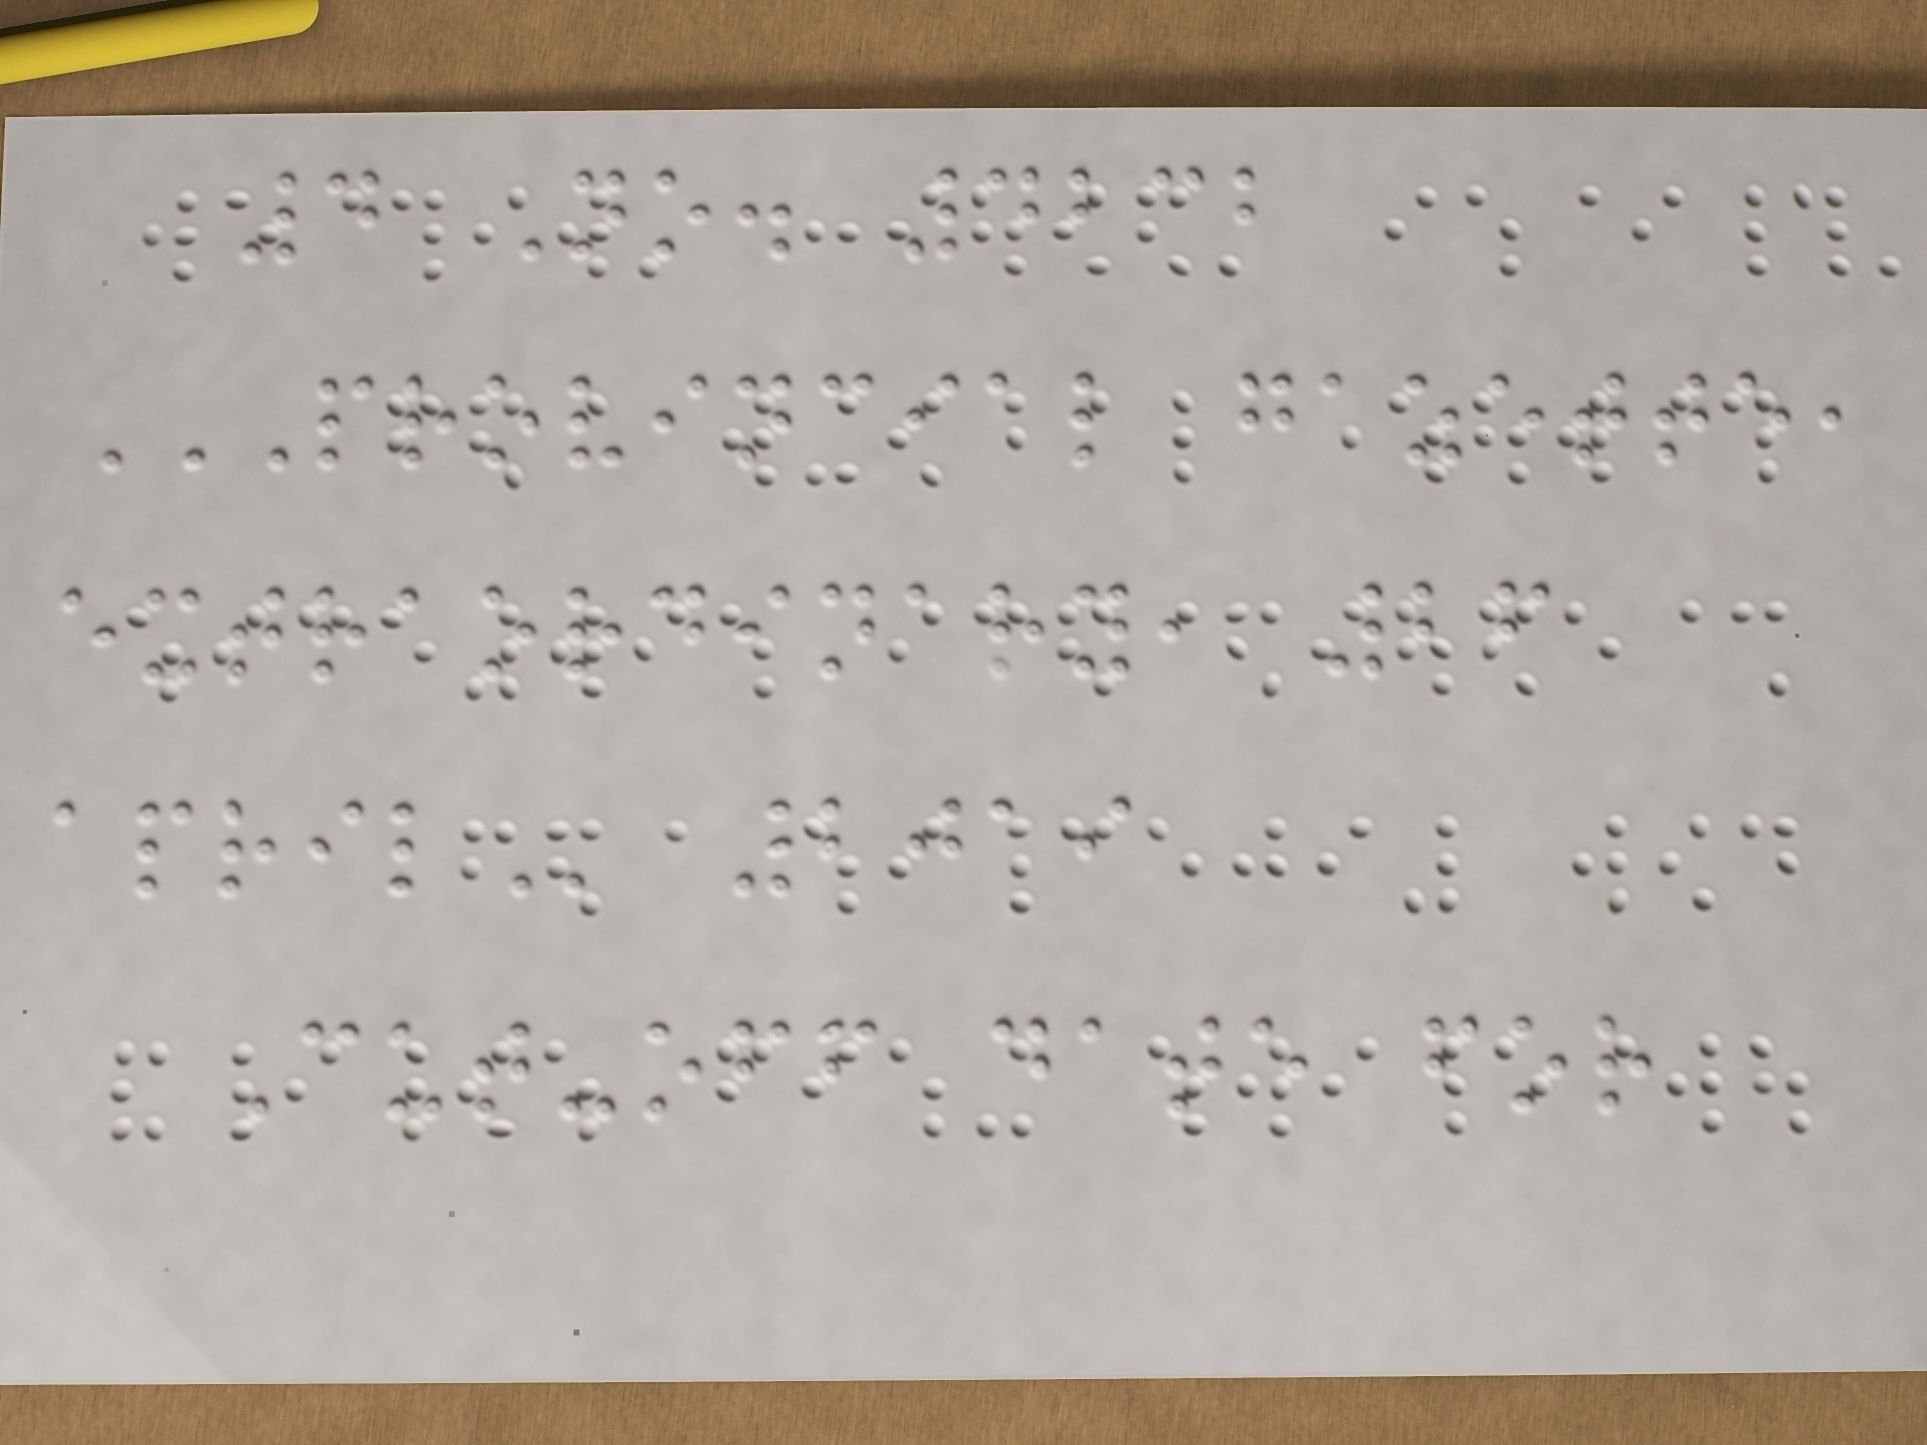4 No. 4232
PROVINCIAL GAZETTE,
EXTRAORDINARY, 26
APRIL 2019
Cut-off date for
